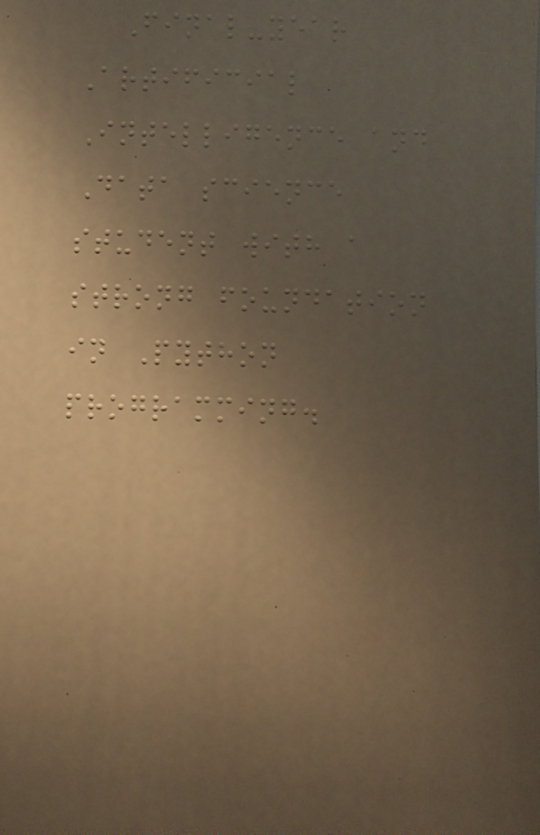Final-year
Artificial
Intelligence and
Data science
student with a
strong foundation
in Python
programming.
